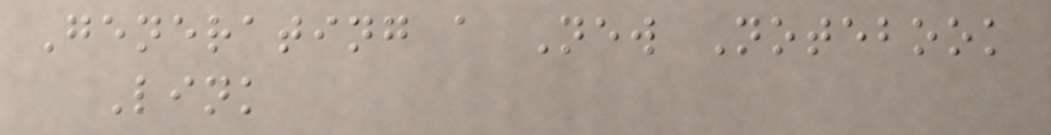Generating a New Notebook
Link
